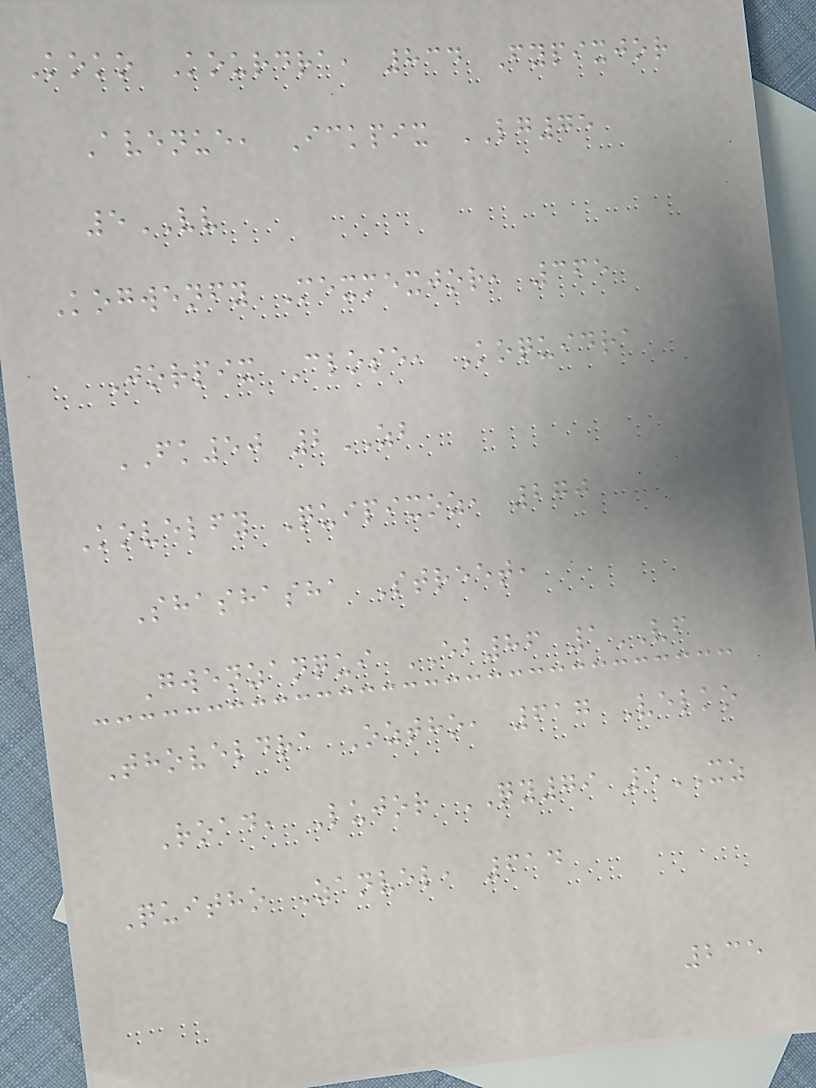Koko Kourdra, 834 Fypixjor
Avenue, Ickpix LG75
5VV
Kogwenfy Mexmexjor, 365
Jorpix Close, Koquidra
FK50 2ZB
Kovelfy Quipixoz, 270
Shashasha Street,
Gwenzanqui EB86 1VF
Thoveldra Oztho, 617 Velko
Road, Lujor QY79 5XZ
Quitho Zanvel, 614
235
